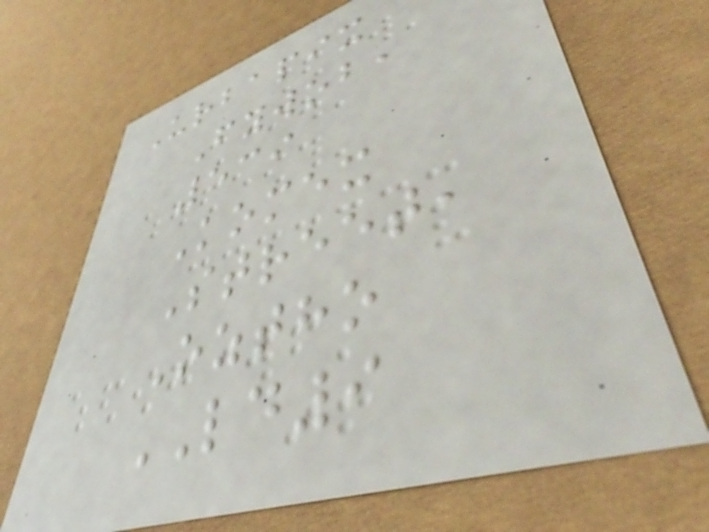Urbapix
Fywob,
539
Komex
Street,
Oztho
LD9
